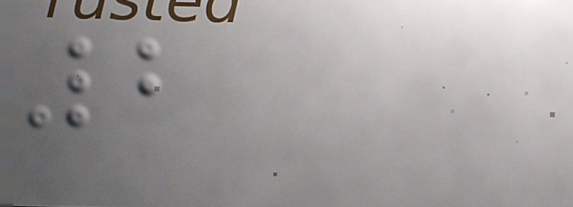2
